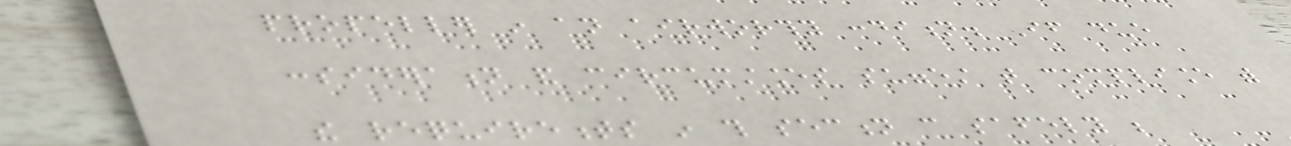propeller in an airworthy condition. If due
consideration and circumstances suggest that compliance with
the requirements in this section can safely be
